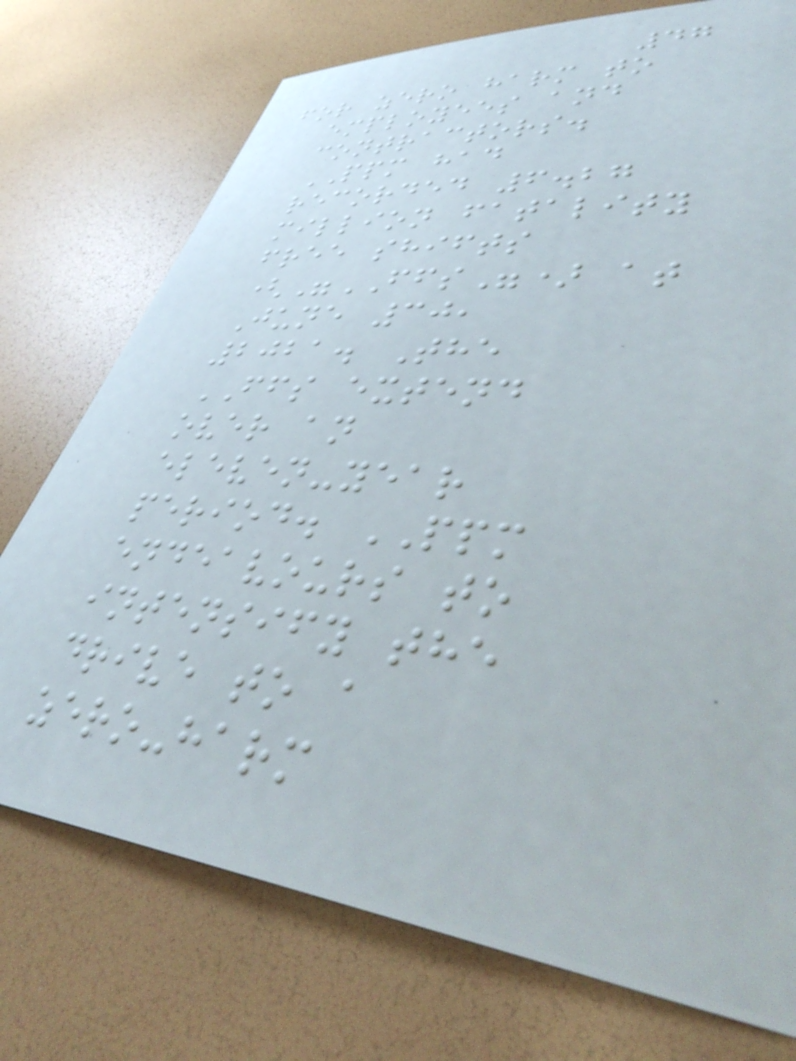47
for zero harm to
employees and
contractors.
PPM had
recorded 6.27
million fatality
free shifts
("FFS") at
June 30,
2021. The
FFS extend
over an
eleven-year
period. PPM
endeavours to
intensify the
drive to a
zero-harm
